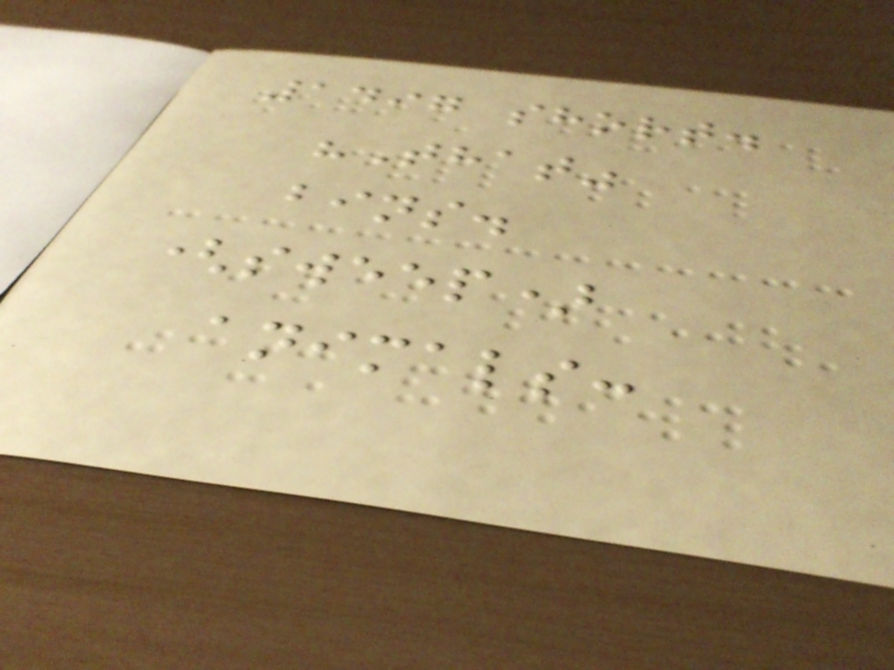1497 short.
"That"
bins.
(sweep)
animals:
